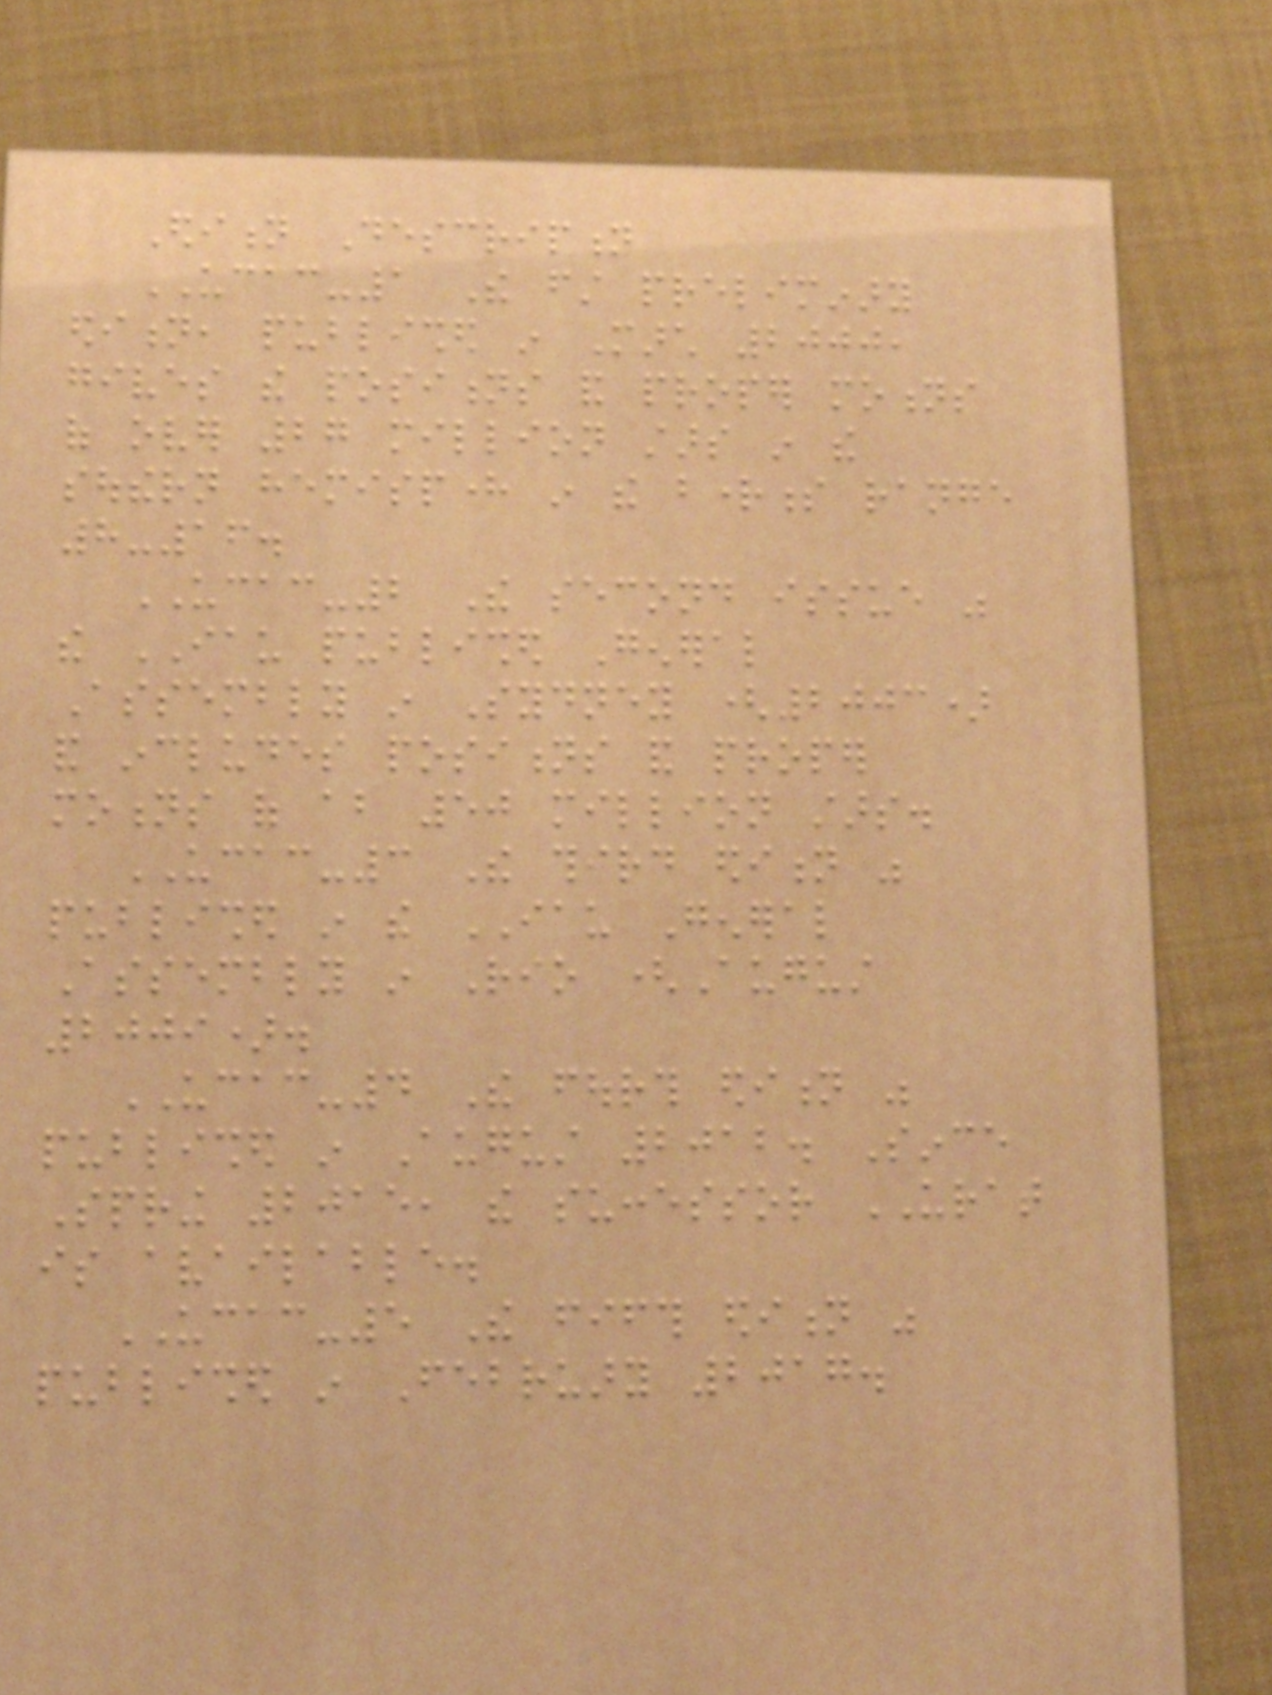Edition Description
UCAC-1 The first preliminary
edition, published in March 2000,
gives the positions and proper motions
of over 27 million stars in the
southern hemisphere in the brightness range
8-16.
UCAC-2 The second issue was
the IAU published General
Assembly in Sydney (2003)
and includes positions and proper
motions of about 50 million stars.
UCAC-3 The third edition was
published in the IAU General
Assembly in Rio (August
2009).
UCAC-4 The fourth edition was
published in August 2012. Since
Spring 2015, the successor URAT
is available.
UCAC-5 The fifth edition was
published in February 2017.
